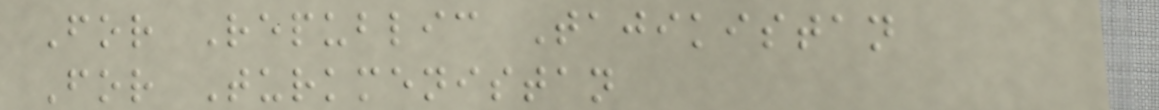For Republic Tajikistan
For Turkmenistan
